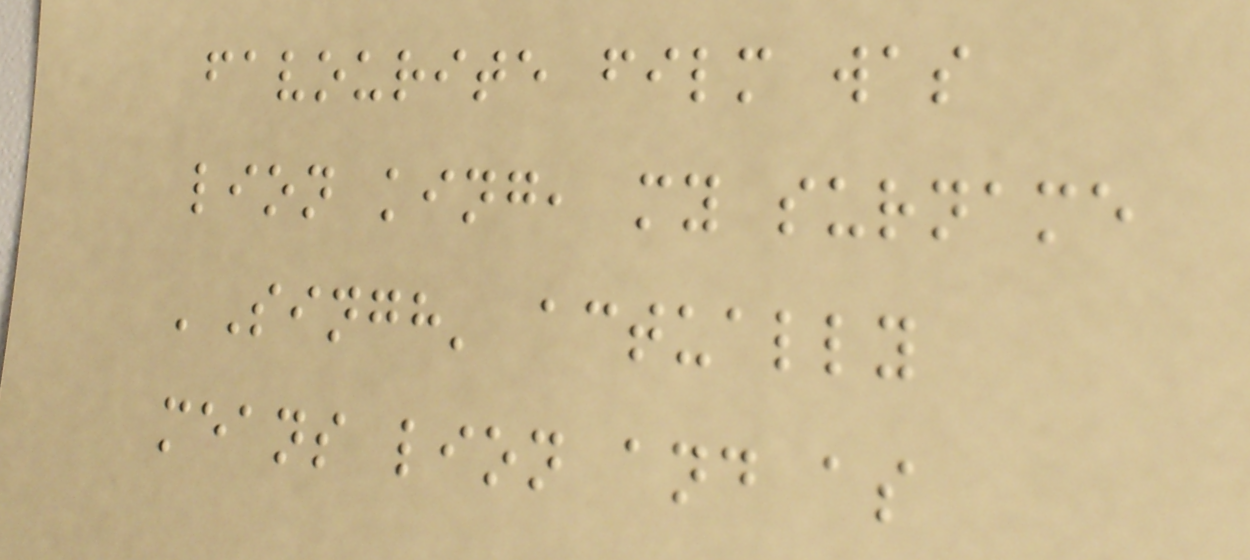favourite film was
lion king, my surname
'Singh' actually
means lion and as
